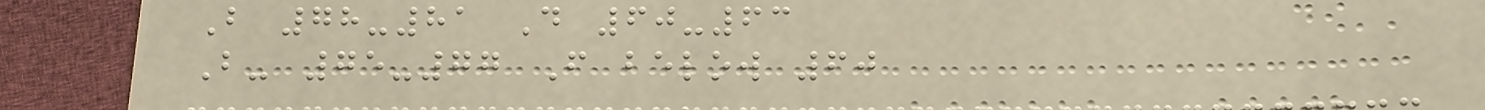B 78-81 D 60-63
B- 75-77 F below 60
